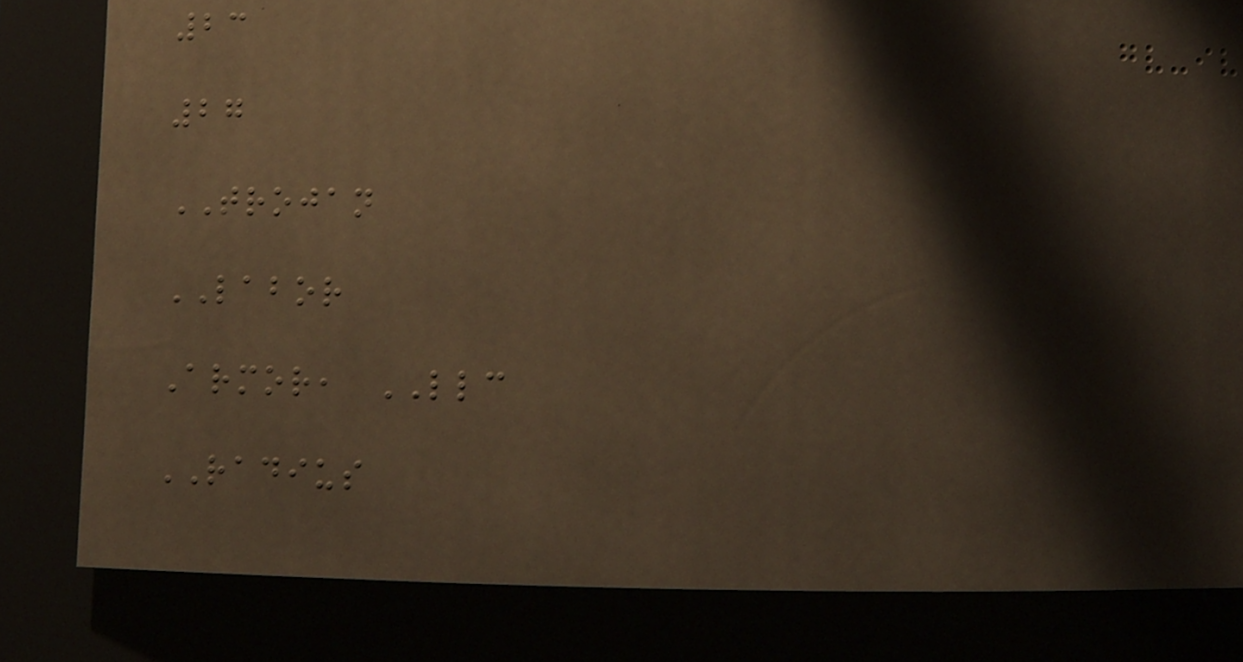23
27
TROJAN
LABOR
Armor, LLC
RADIUS
